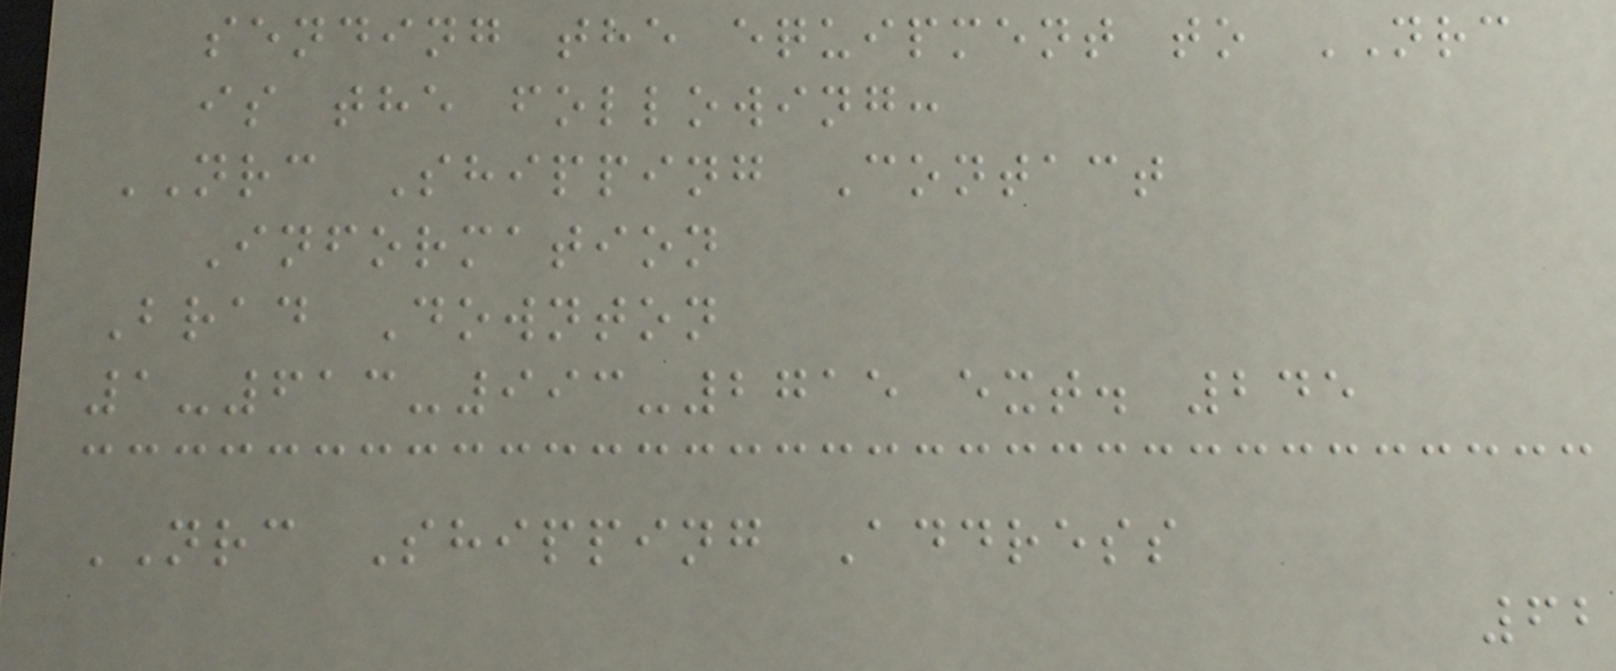sending the equipment to NRC
is the following:
NRC Shipping Contact
Information
Brad Downton
1-613-993-2715 ext. 245
NRC Shipping Address
62
